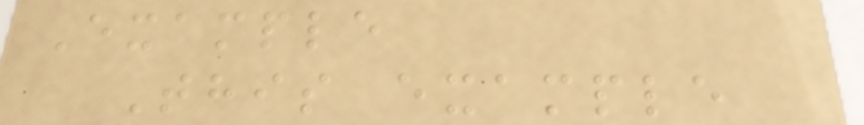Example
This example
